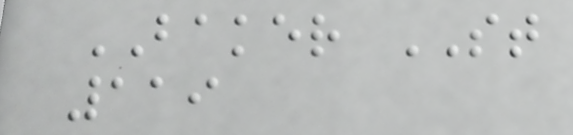BAKER ST
119
